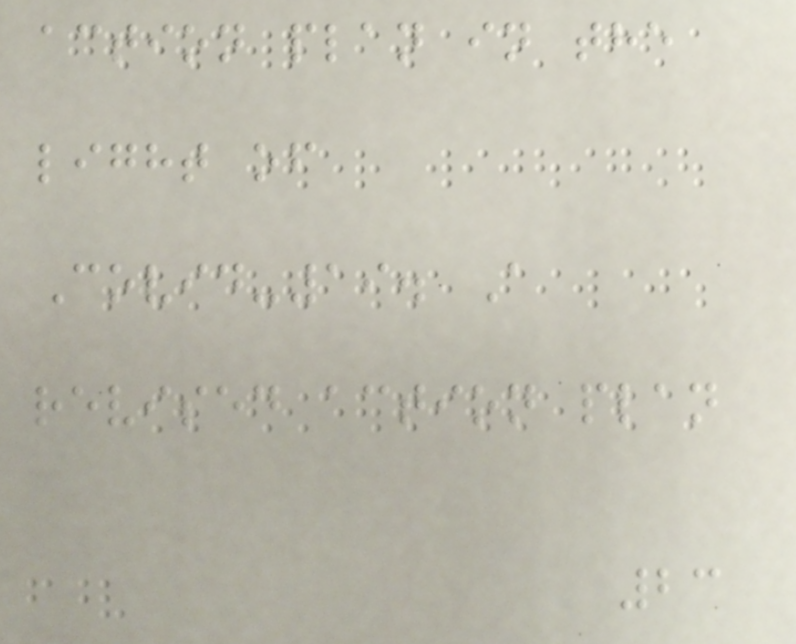action plan in the
light of
Covid-19. A
revised action plan
23
